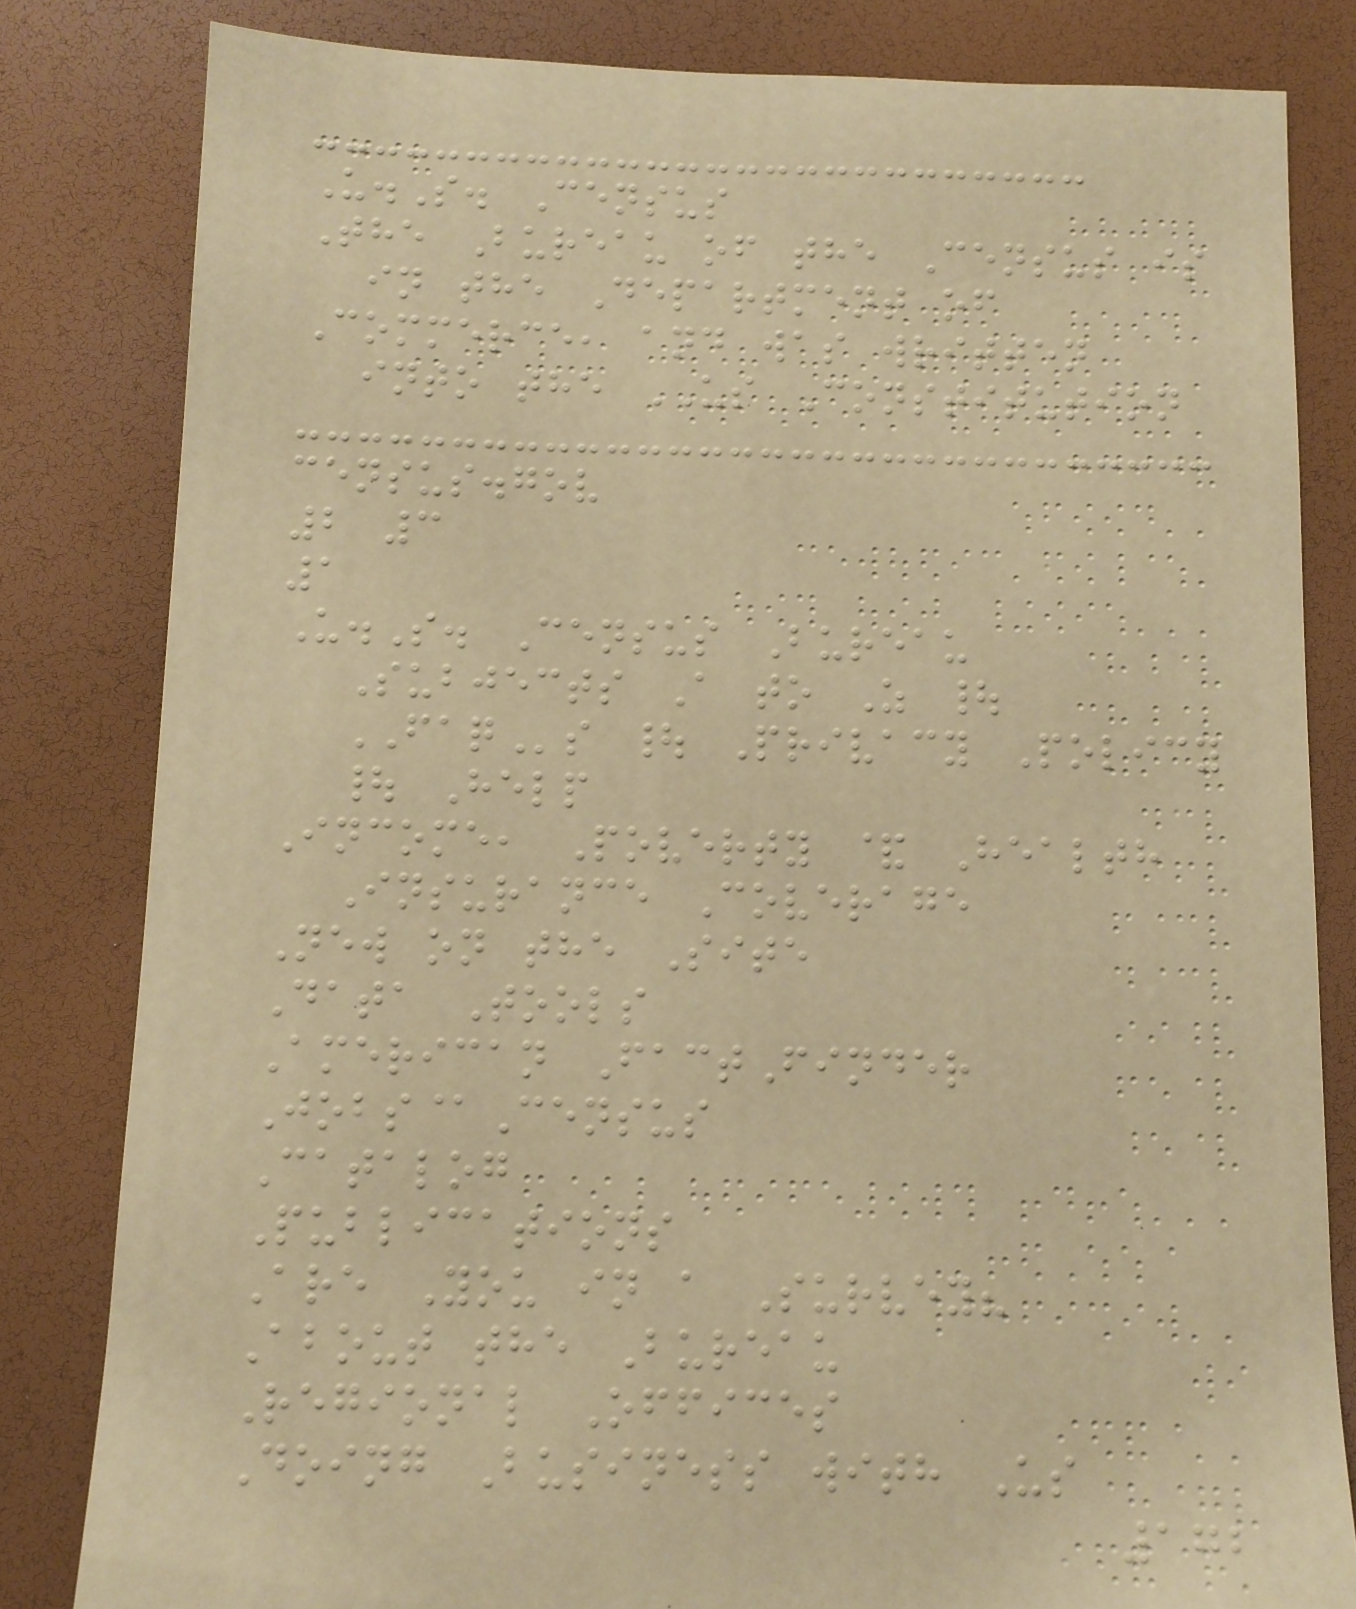U.S. Census
The Bureau of the Census is
in the Department of
Commerce, and was written
into the US Constitution
census.gov
2 3
1
U.S. Census Bureau
Subjects A to Z |
FAQs | Privacy Policy
| Help
Income, Poverty & Health
Insurance Coverage
New on the Site
Data Tools
American FactFinder
Jobs@Census
Catalog
Publications
Are You in a Survey?
About the Bureau
Regional Offices
Doing Business with Us
172
